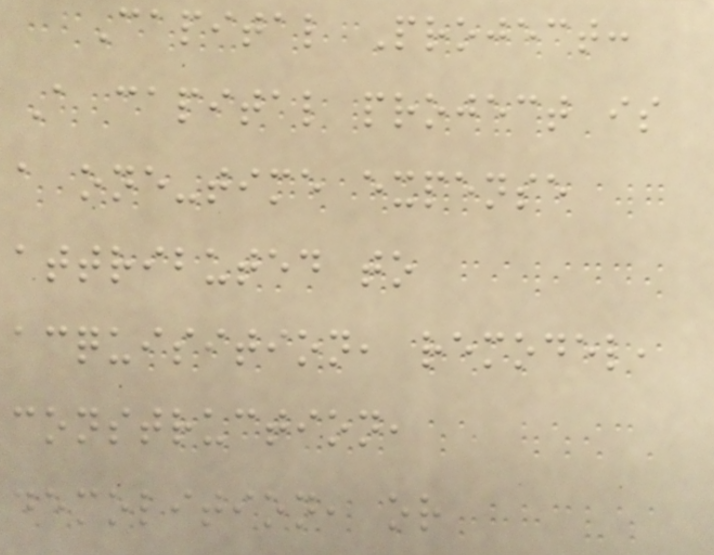Capital Project:
A capital project is
a one-time expense
attributed to
acquisition, remodel,
construction,
demolition, or
